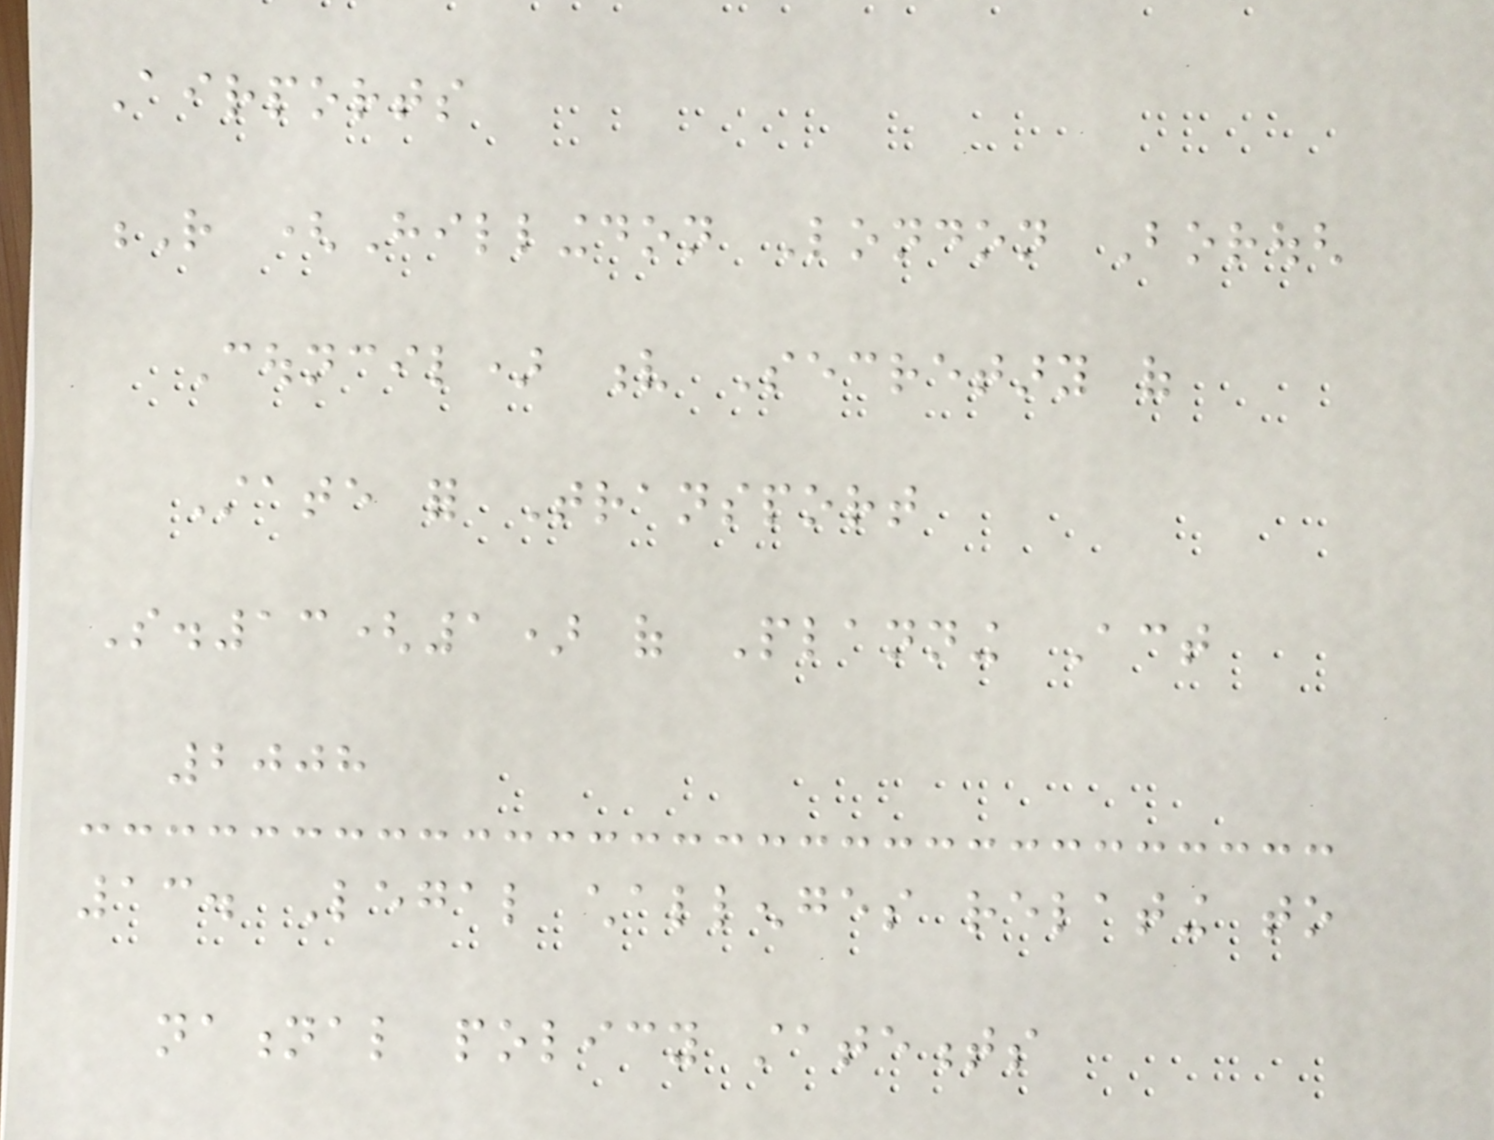Airports
R (Hillingdon London Borough
Council) v Secretary of
State for Transport
S.13(1) of Planning Act
2008
13. Legal challenges relating to
national policy statements
